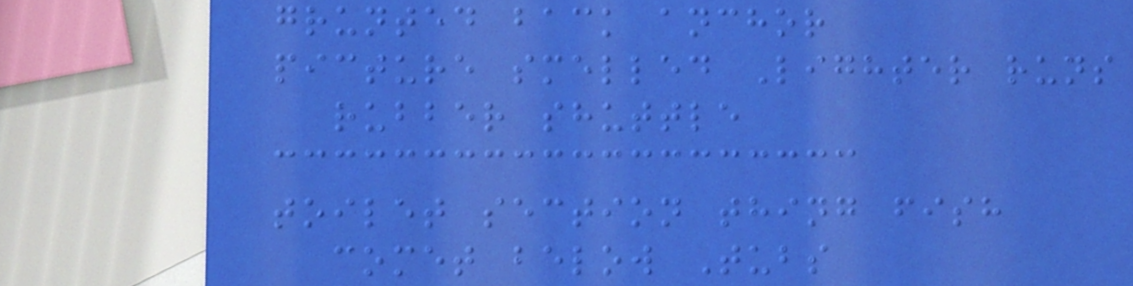grunted back anchor
picture smelled Lighter runs
rubber shuttle
toilet section thing fish
comet below Tubs
